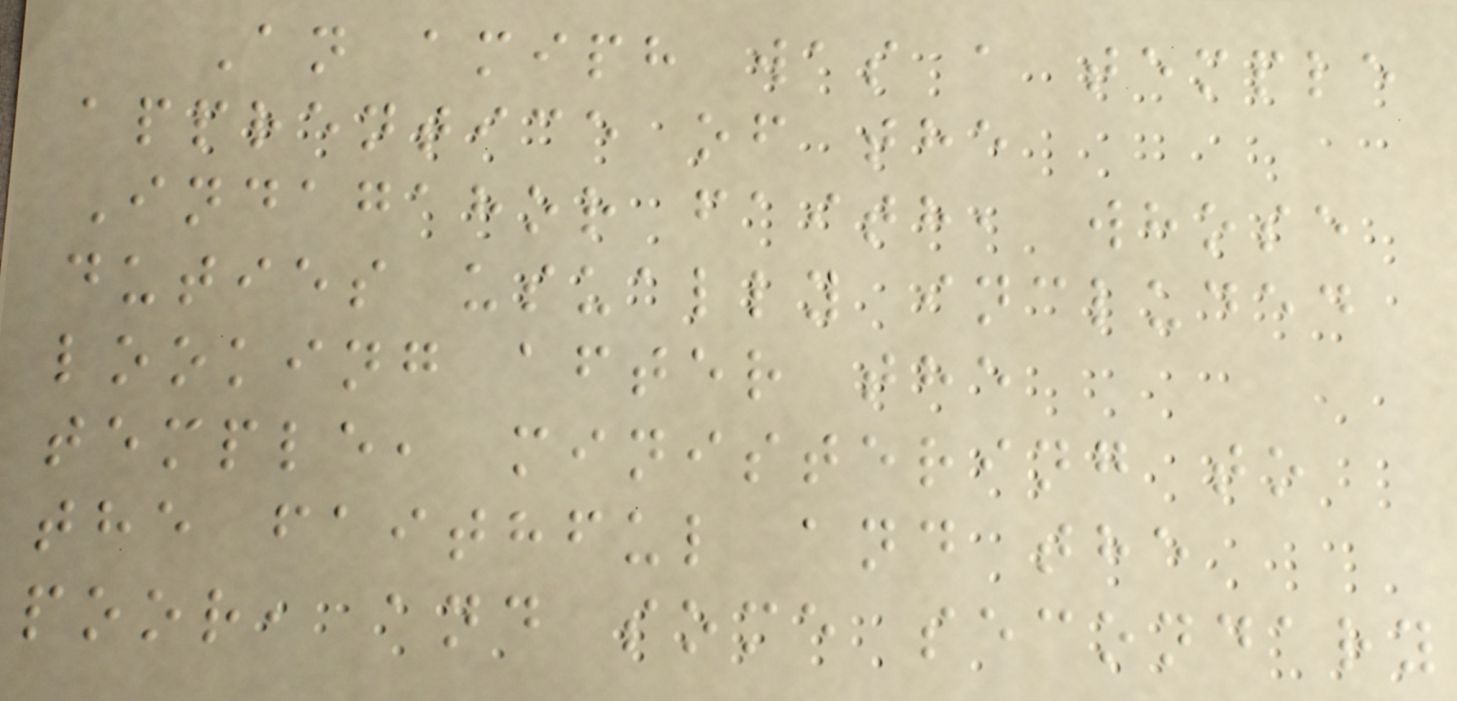An amiph was a temple
apprentice of the
Indagahor faith, whose
duties usually included
looking after the
temple, ministering to
the faithful and the
poor, and some secondary
